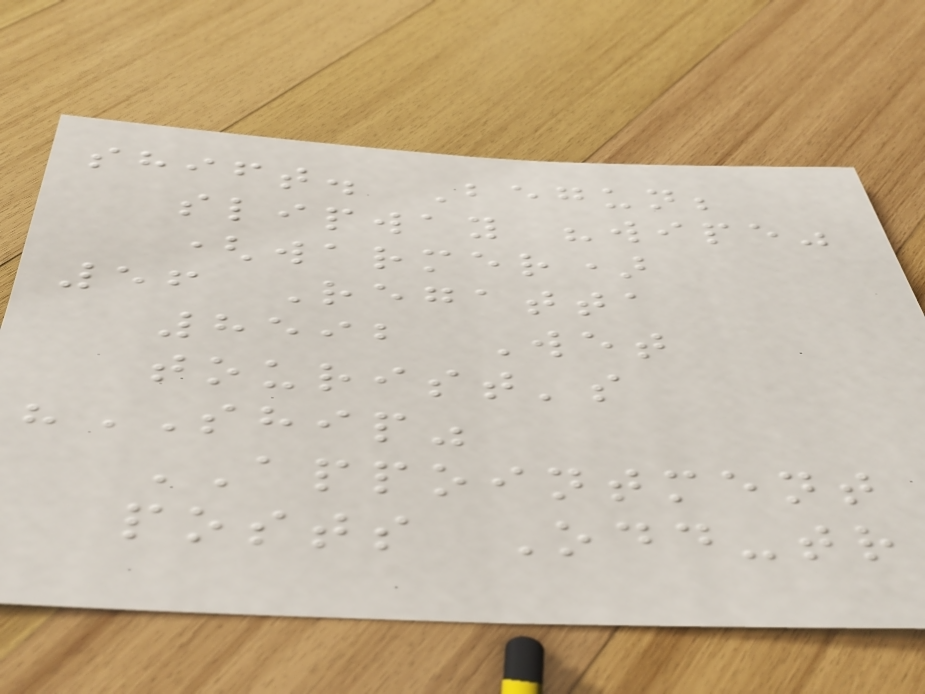shift. Begun;
slipway "wipe"
(warmer)
56 Regatta
8592 Wet
tourist's
"SHIP"
APPOINTMENT
posts Odd-tr
